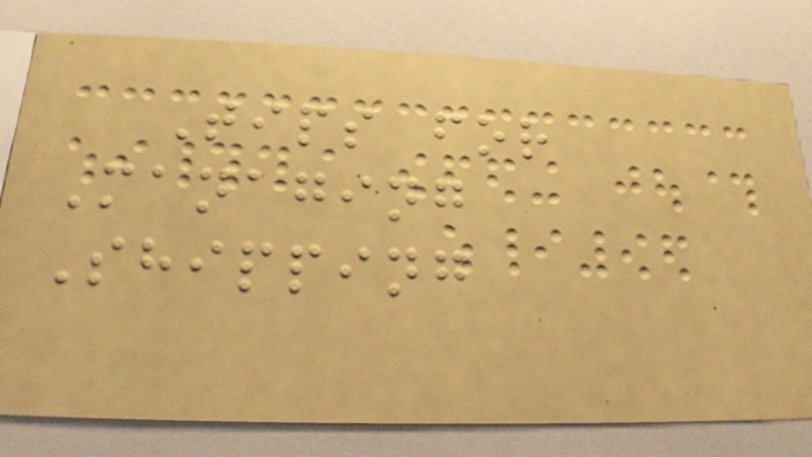Tips for
Managing
Shipping
